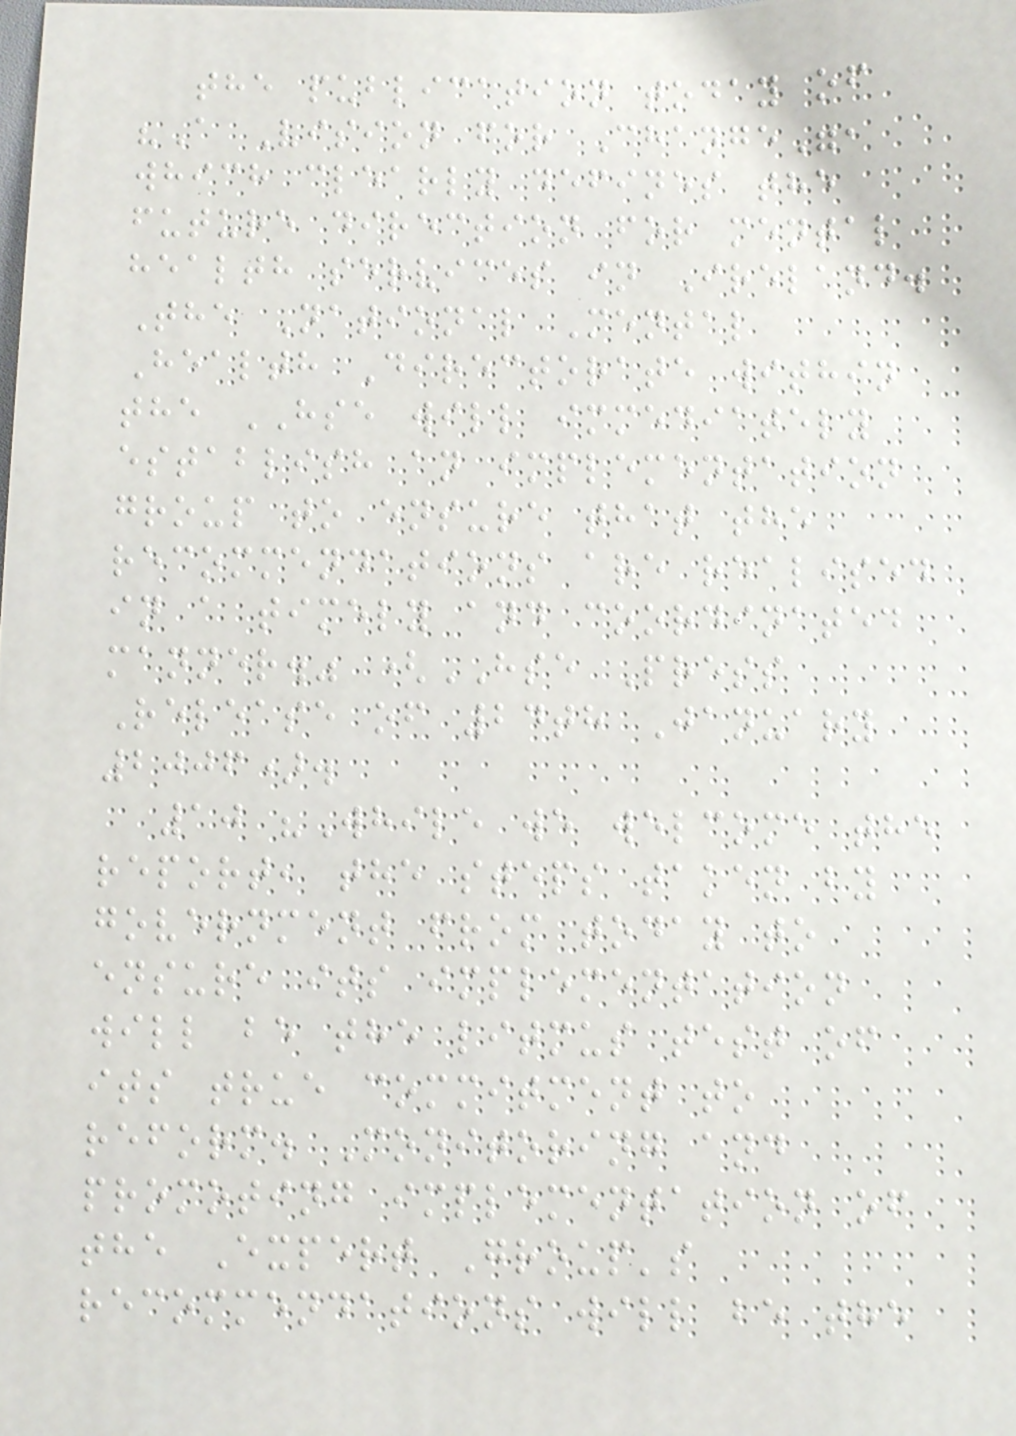the publication today of
"A Vision for Change",
which clearly defines the
future direction for mental
health services in Ireland.
The National Mental
Health Directorate within
the HSE will immediately
establish an implementation
group to ensure that the
recommendations are realised
in a timely and coordinated
manner." (HSE Press
Release of 24th January
2006).
10 "While we welcome the
report, the steps taken by
government from today to
ensure its implementation
will be the litmus test of
its true commitment to
reform. Monitoring and
promoting implementation of
the Expert Group's
recommendations will be the
